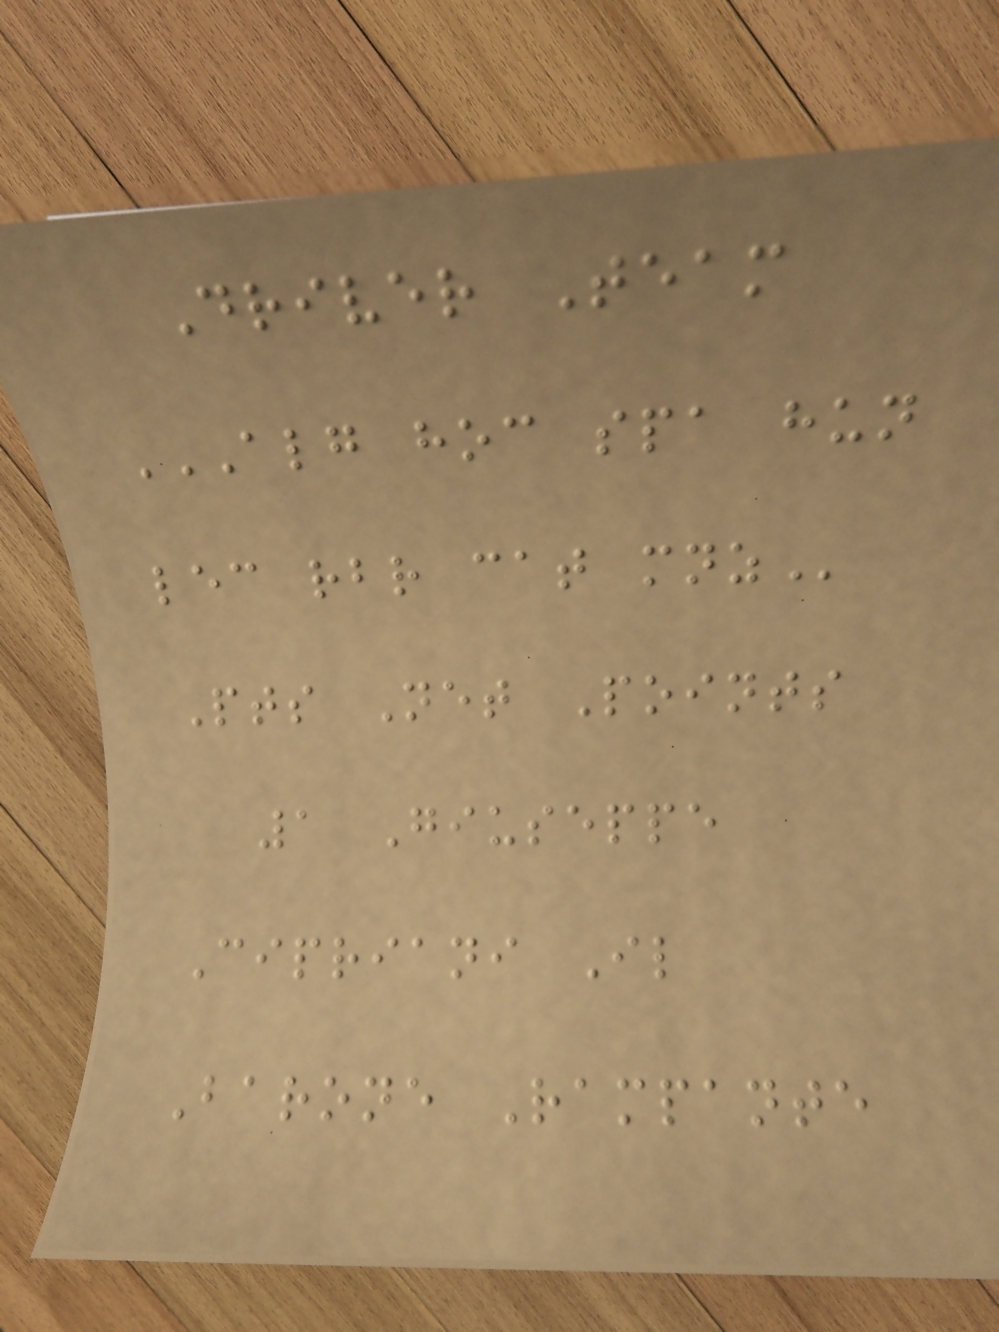Driver Team
ALG HOC SPA HUN
LEC RBR CAT MNZ
Pts Net Points
1 Giuseppe
Cipriani Il
Barone Rampante
